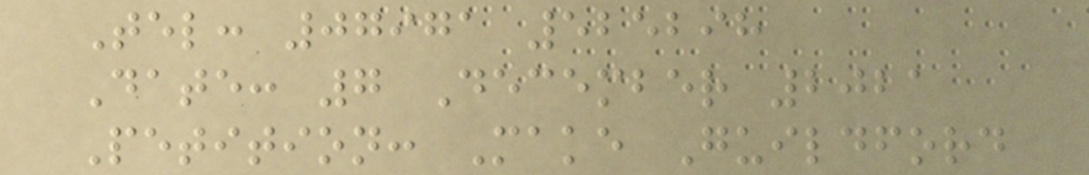Tel: 07971 525298
Date: 7 December 2021
Petition: Make Guildford
